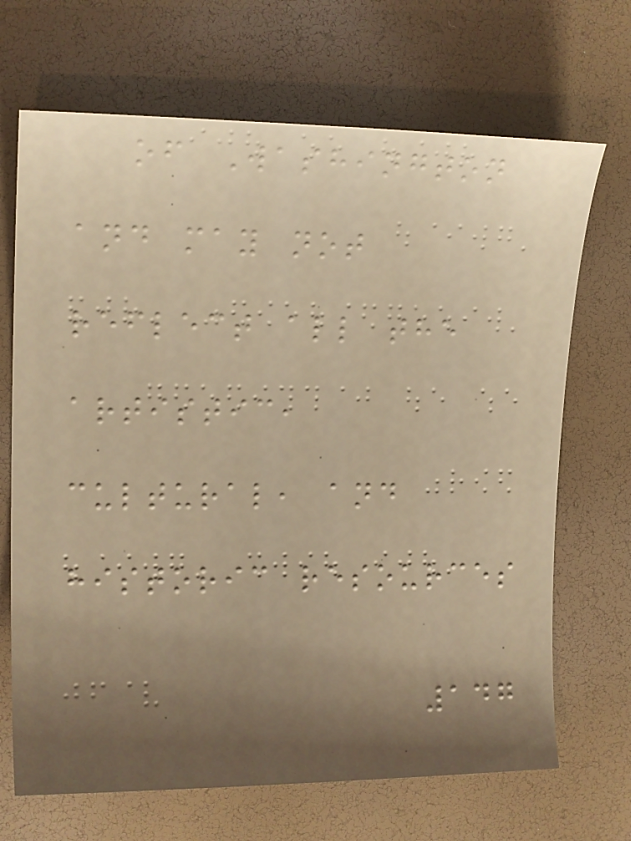of Washington
and may not
reflect all the
artistic,
cultural, and
historic resources
147
